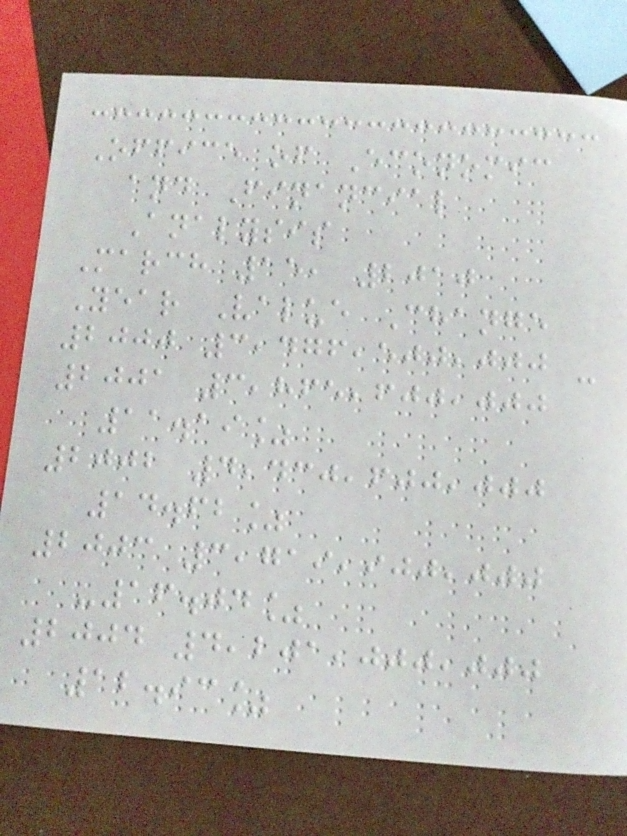Office of Economic
and Financial
Analysis
March 15, 2010
Year Value Change
2000 3,476,500,000 -
2001 3,865,600,000
11.19%
2002 4,430,600,000
14.62%
2003 3,719,900,000
-16.04%
2004 4,201,000,000
12.93%
